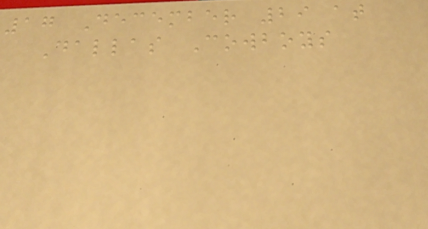17 December 29 at
Dallas Cowboys
